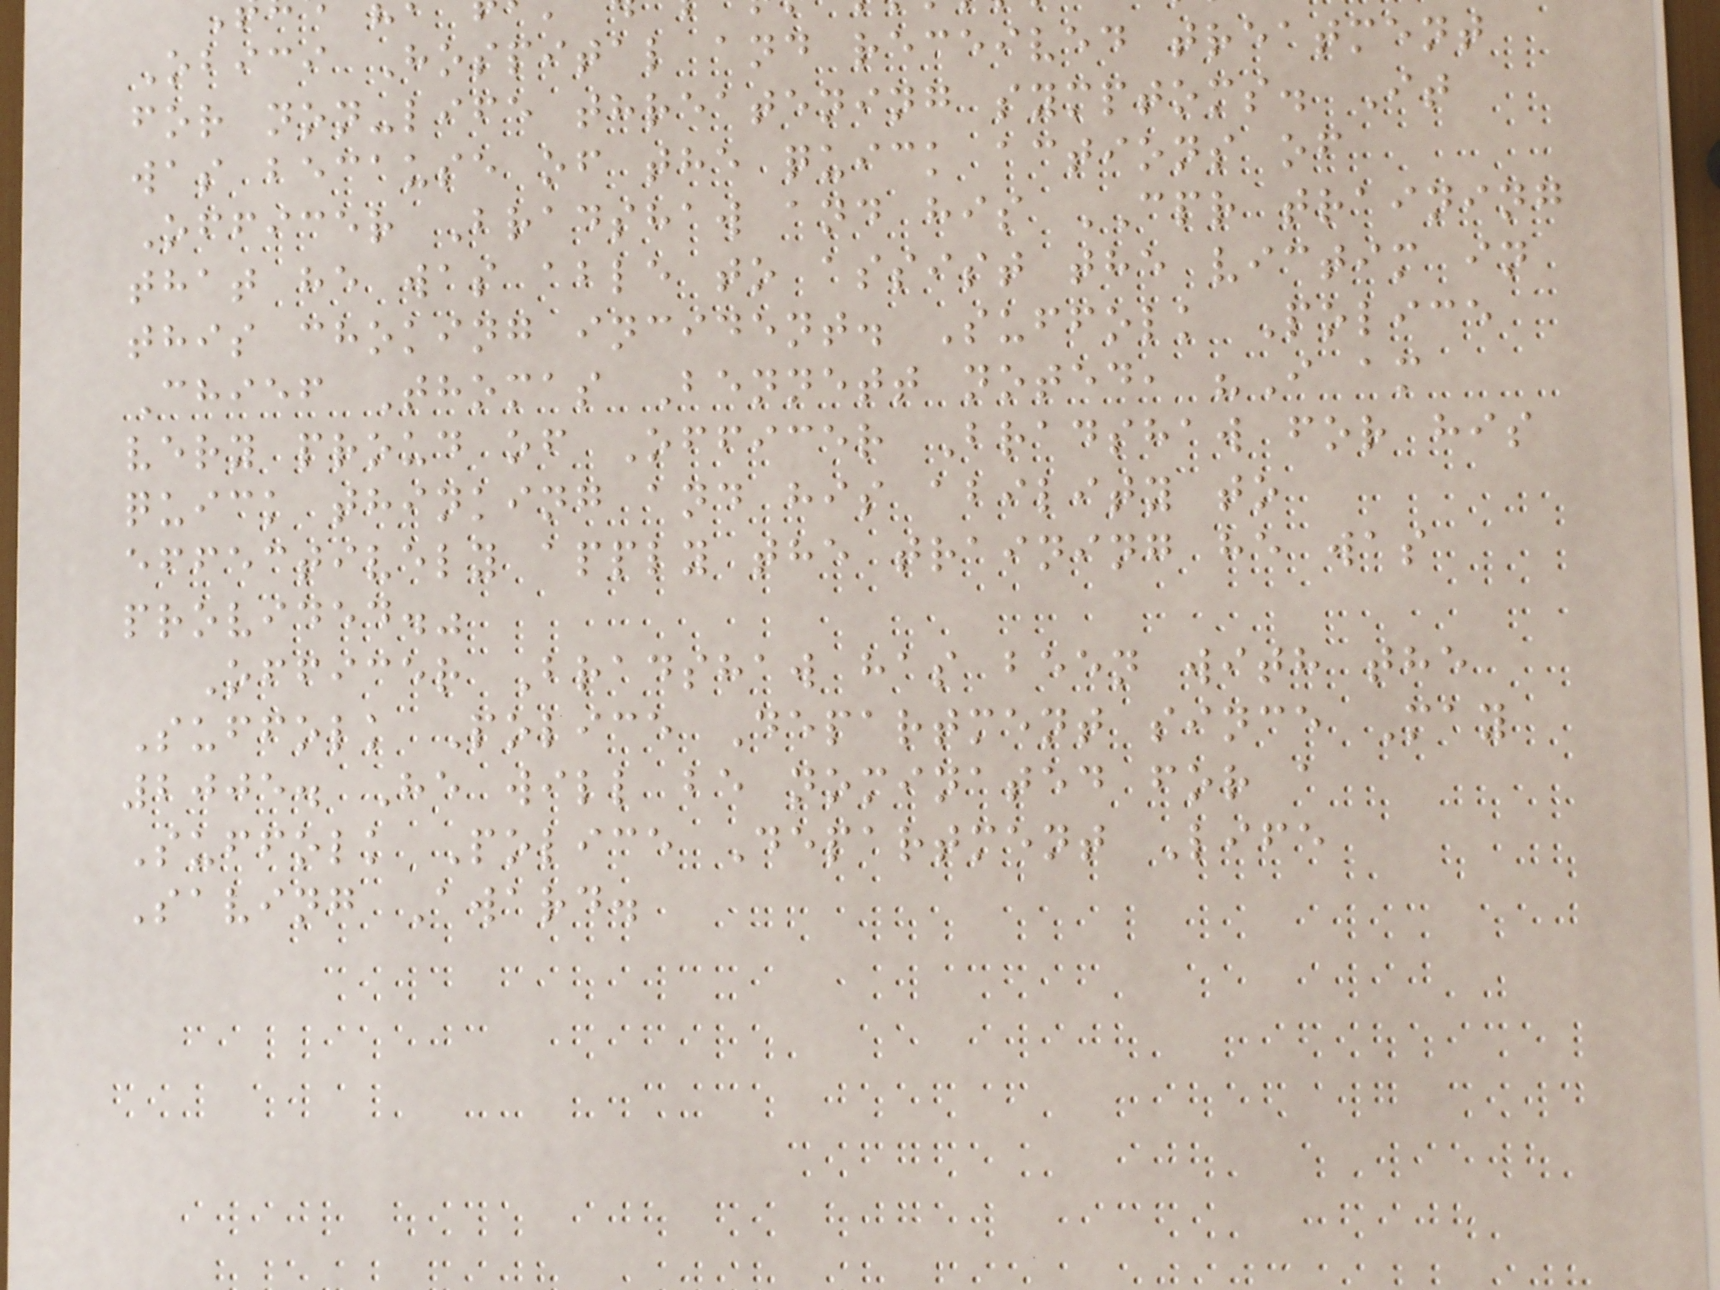Obici Hospital and received treatment
for non-life threatening symptoms. It
was because of the quick actions of
Officer Bradshaw and his CPR training
that he was able to assist the victim in
this choking incident. Suffolk Police
Chief Thomas Bennett noted, "I am
very proud of Officer Bradshaw for his
quick thinking and his ability to
effectively apply the training he was
provided."
Officer Bradshaw has been with the
Suffolk Police Department since May
2005. He will be nominated for a
Suffolk Police Department Life
Saving Award.
